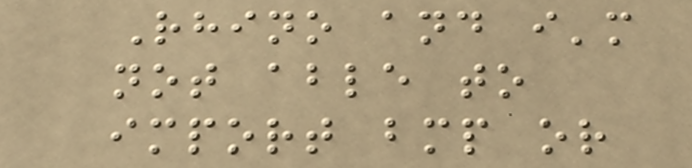Rhino and i'm
not able to
import bmp or
